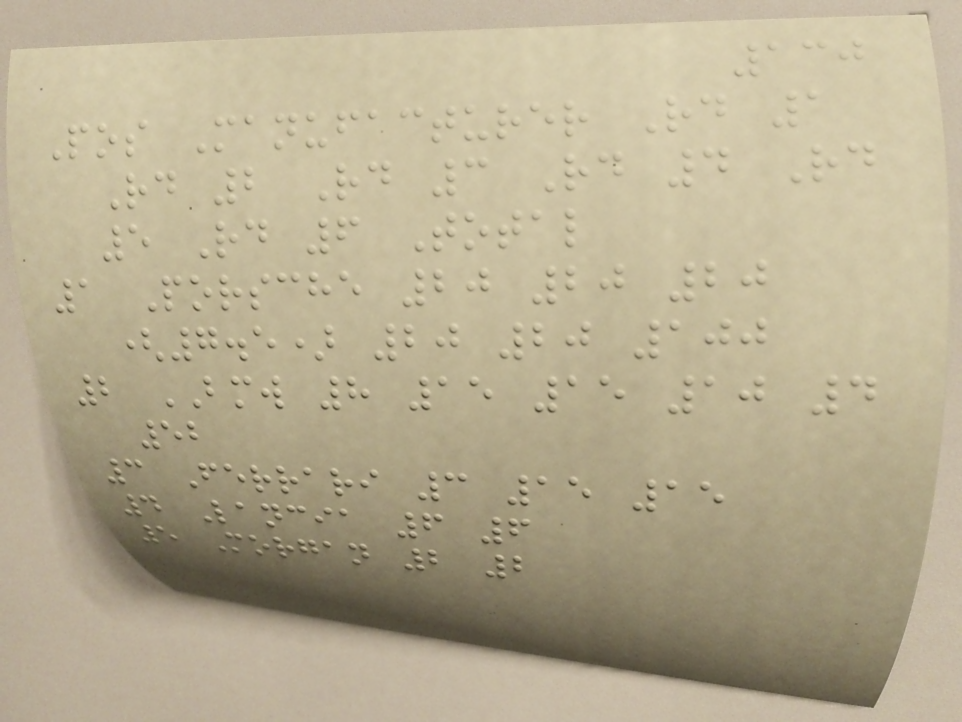130
Pos Manufacturer Rd 1
Rd 2 Rd 3 Rd 4 Rd
5 Rd 6 Total
1 Porsche 20 20 20
(7.5) 20 20 100
2 BMW 8 15 15 10 4
52
3 Ferrari 3 15 15
4 Lancia 6 6
5 Morgan 2 2
